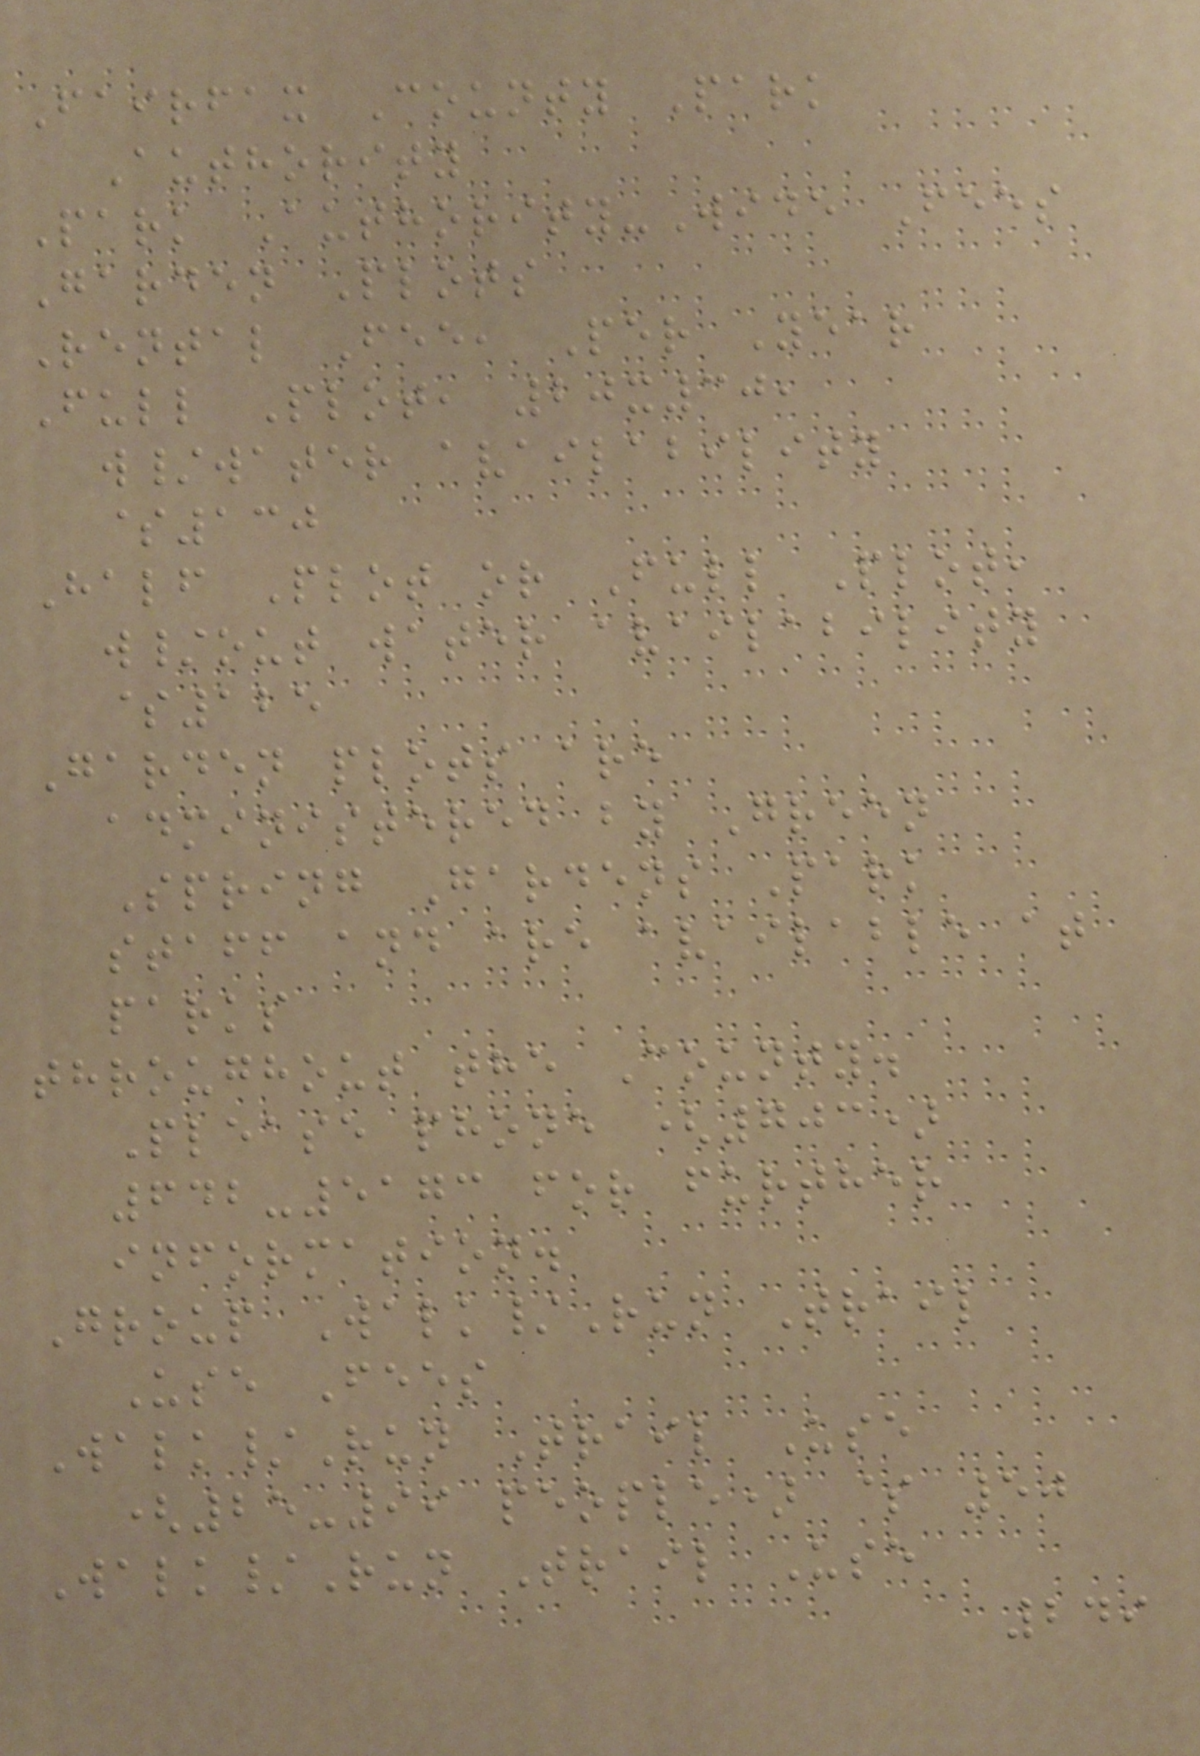Fairfax County Park
Authority
Park Authority-Wide Fees
Garden Plots
Rental Fee, Per Year
Full Plot, 20x30,
w/water availability
$130
Half Plot or Full Plot,
w/out water availability
$125
Garden plots are
administered by Green
Spring Gardens Park
staff and are available at
parks
throughout the County.
Please phone (703)
642-5173 for further
information.
Group Walk/Run Trail
Use Fees
Walk/Run Trail Use
(25-99 people) $ 50
Walk/Run Trail Use
249
